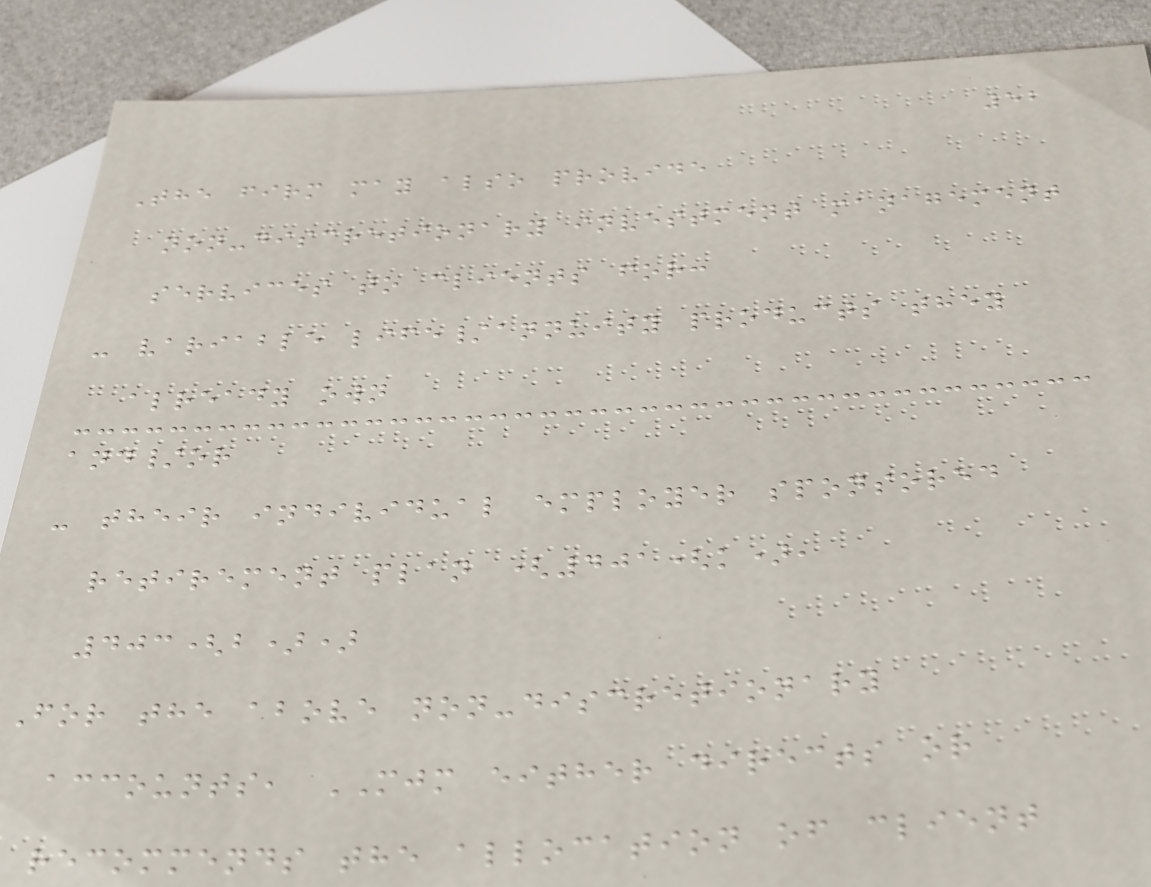52
The firm may also provide
non-discretionary investment management
services to clients for:
- variable life/annuity products they
already own
and/or
- their individual employer sponsored
retirement plan (401(k),
403(b))
For the above non-discretionary
accounts, MJM either directs or
recommends the allocation of client
